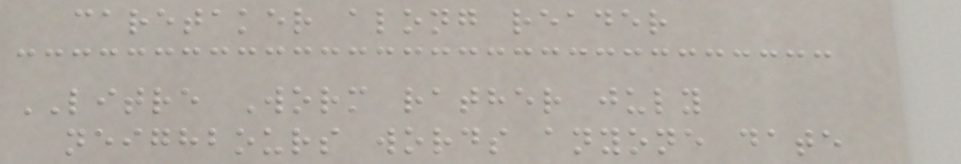caretaker along reader
LITRE Worm rather july
neighbours words anyone date
